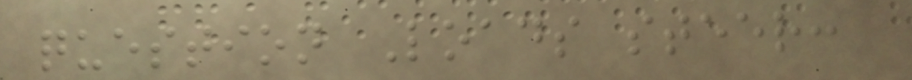question Loads steer:
